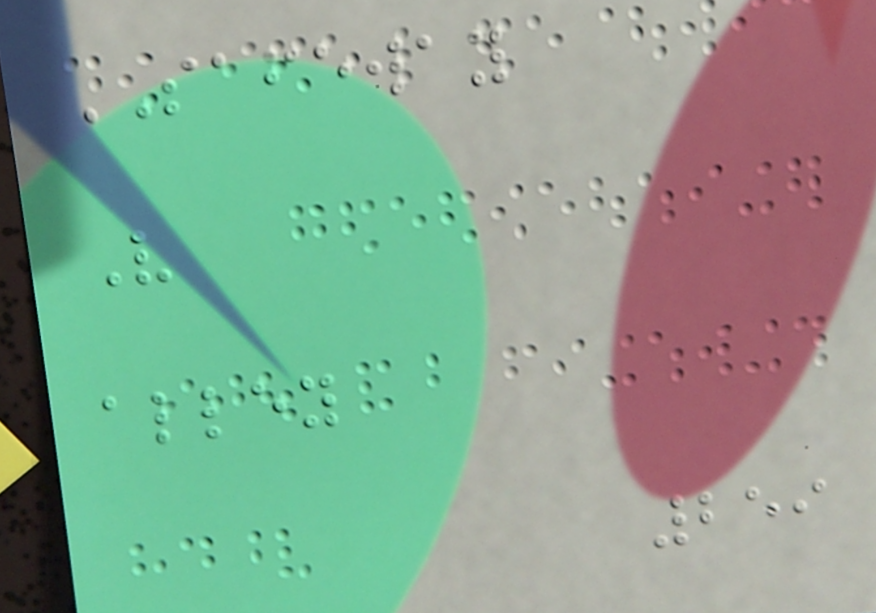SAFEWAY
V
alley
259
